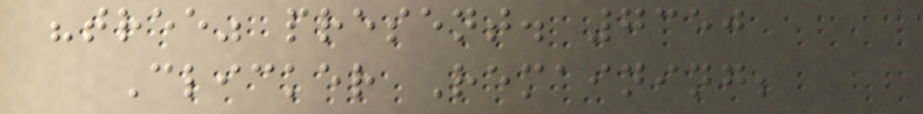"tree" present. 7350
Clicker Remaining;
